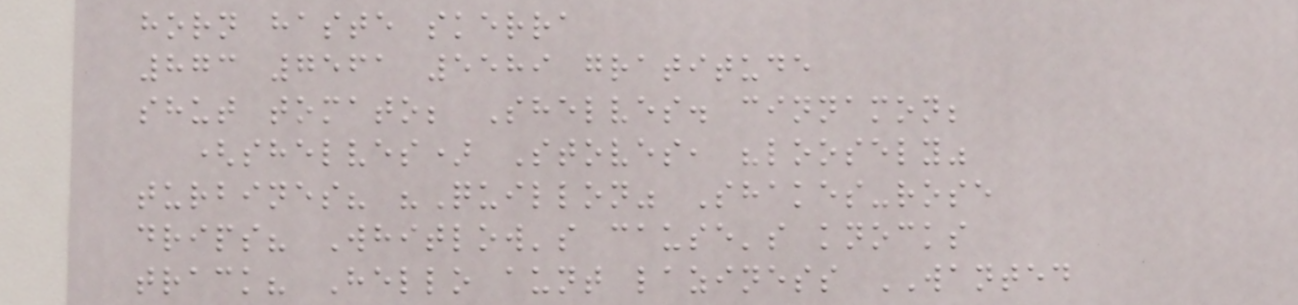horn haste skerra
873 7561 5589 gratitude
shut tomato; Shelves. cinnamon;
(shelves) Stoves, "loosely"
turbines? "Quillon" Shakes-rose
drips? Whitlow's cause's knocks
track? Hello aunt laziness WANTED
